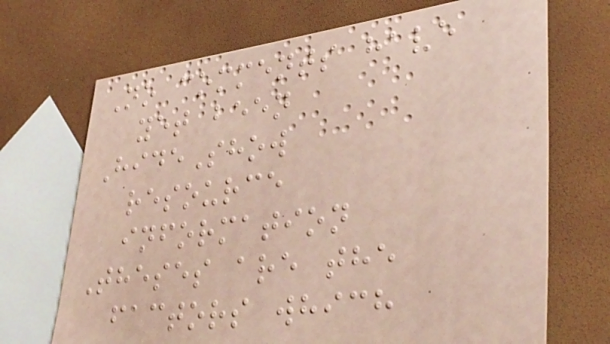No comments have
yet been
HideShow
resource
information
Theses are the
factors which
